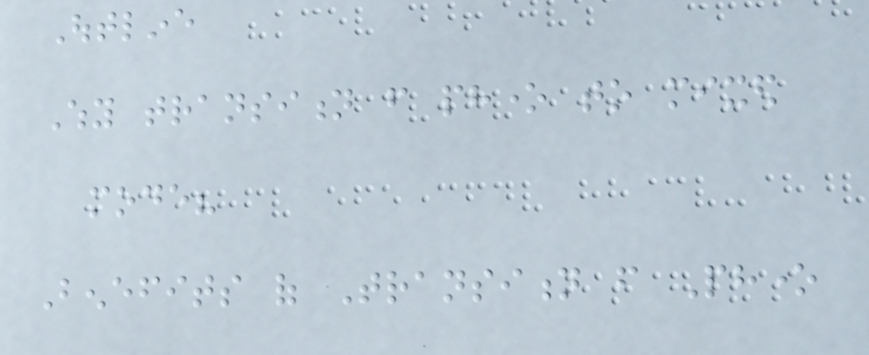Outline
Why transition from phone to mixed
mode?
Benefits of Transition from Phone
